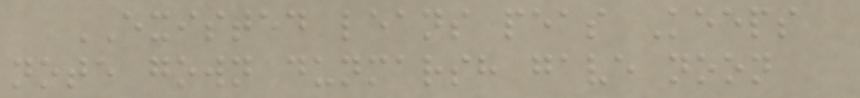EXISTED leans peas Keeps
note gown dunmarsh gave noon
